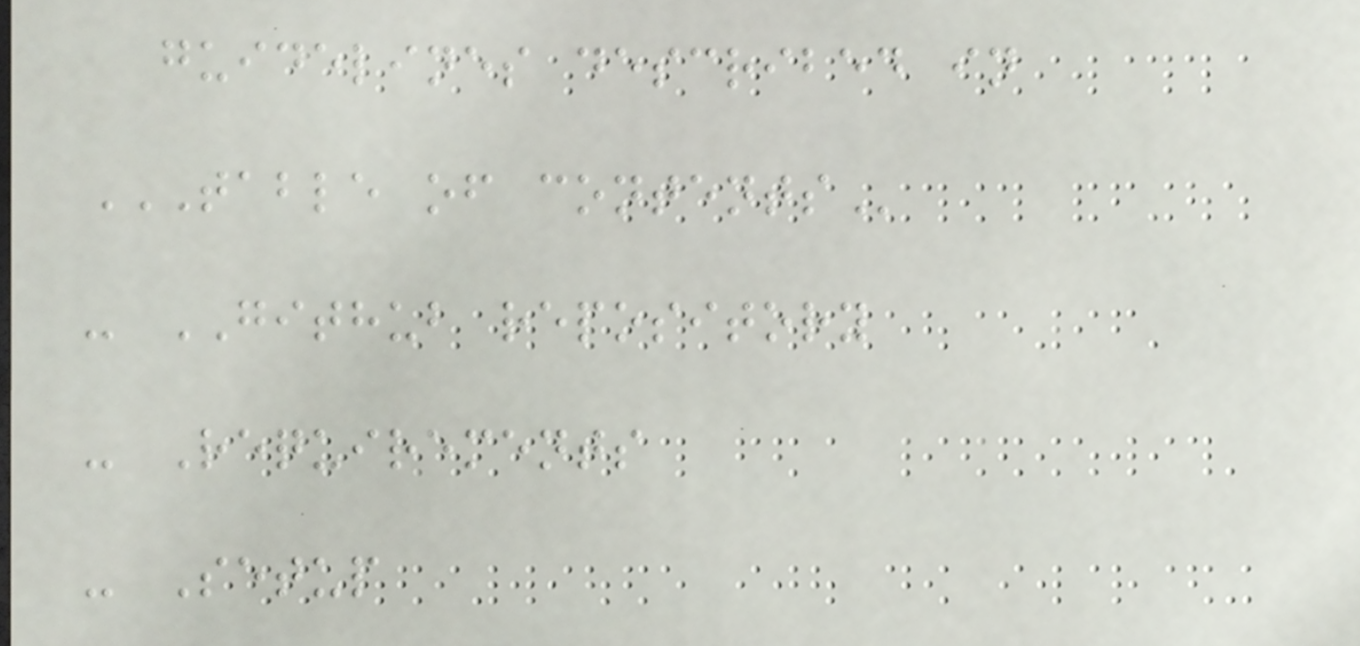guidelines described in
TABLE OF CONTENTS
- GITHUB repository
- Requirements
- Setup
